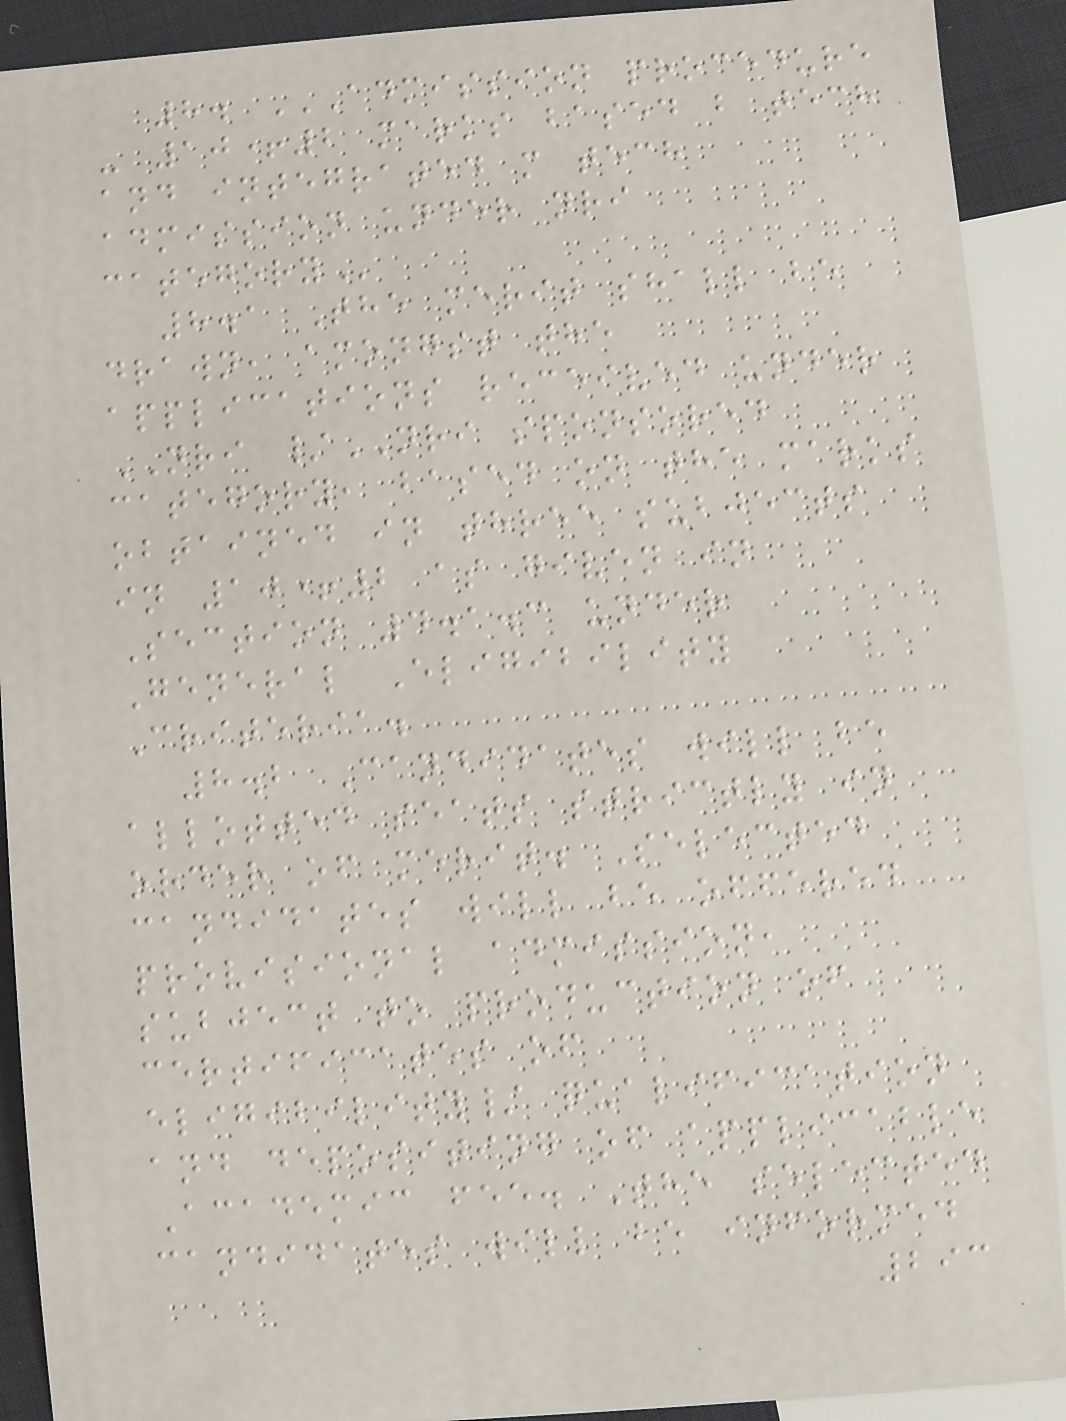8. ADMISSION PROCEDURE
- 10+2 MARKS BASED B TECH
AND INTEGRATED M TECH
ADMISSION UNDER NRI
CATEGORY
8.1 The merit shall be
drawn, amongst the
applications received under
NRI /NRI sponsored
category, based on the marks
obtained in three subjects
in 10+2 as given in
Section 4.1.3 under
General Eligibility
Criteria.
8.2 Candidates will be
allotted seats strictly in
order of merit. Selected
candidates will be offered
provisional admission,
subject to production of
certificates of
eligibility/ qualification
and depositing of applicable
Academic fee. The selected
candidates will be informed
293
